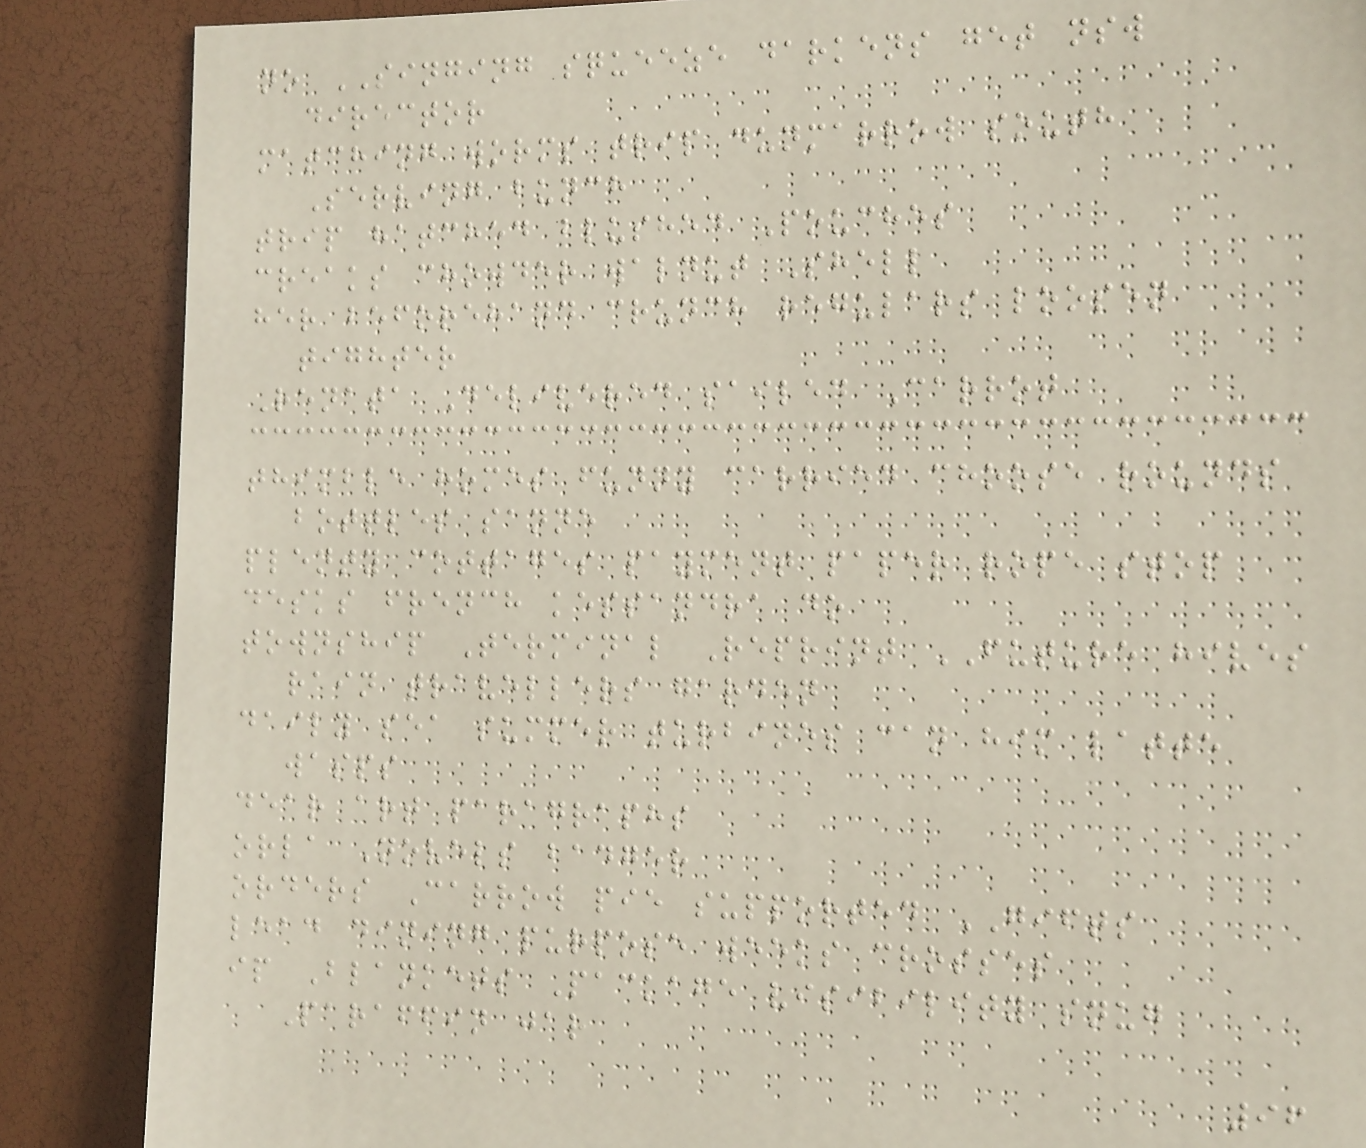no SINGING squeeze darkens get nsw
director
matching worms trip dunmarrow south
Serving bunch
trip hatched blushed Pouches
creaks chowder walnut Shell
her beforehand crunch regulars loosen
tighter
Renata Delivered sailed Carrot
thimble homes funny carried choose rounds
bottles sanne
plenty cottages payment paper rope stop
desks french kessandra do
township Terminal Reprint FUTURE hives
rain travellers garden
daily sea summer turbines can him latte
wasps
dear art paragraphs
orla Novels badger
orders Carrow pie supported GIFTS
lead dining purpose weeks crosses
ip Blankets Package visibility snug
Paraffin jar
96
